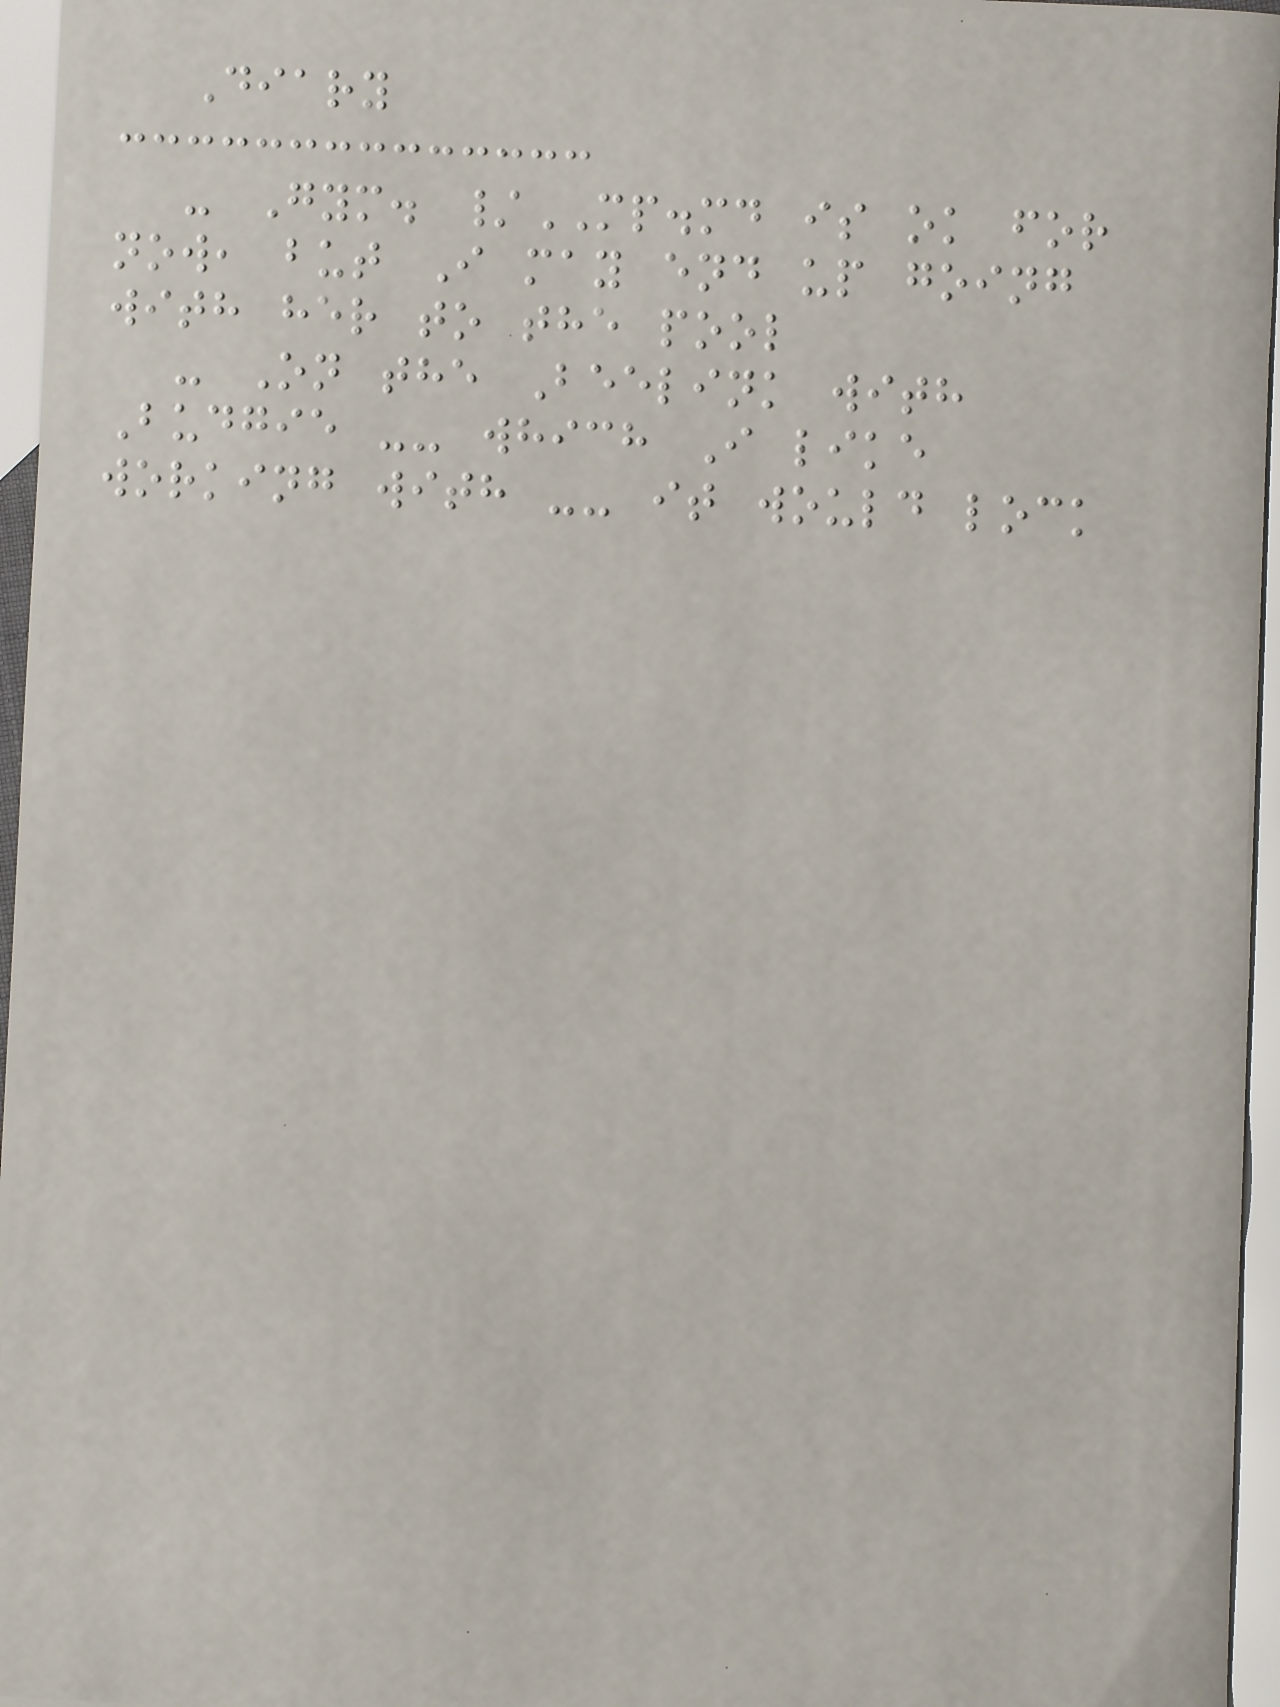Diary
- Gym. /MP.md is ok for
now, but I may end up going
with her to the pool
- On the Beelink with
Budgie -- which I like
working with -- it would lock
